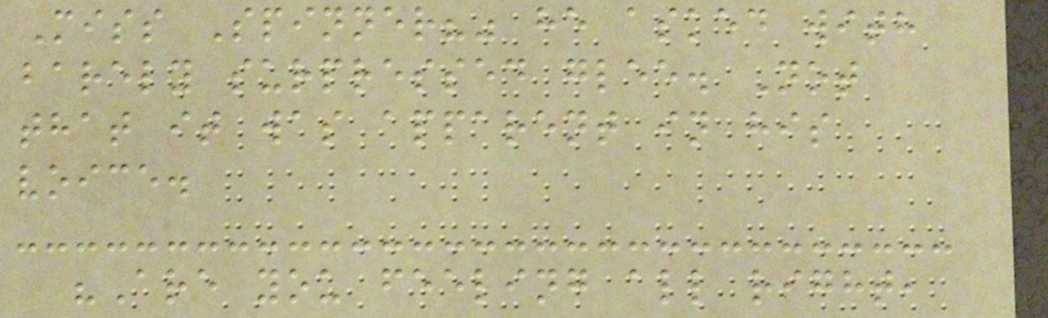Miss Spinner?" he asked with
barely surpressed glee. Not
that it was apparent in his
voice.
"Are you feeling all right,
